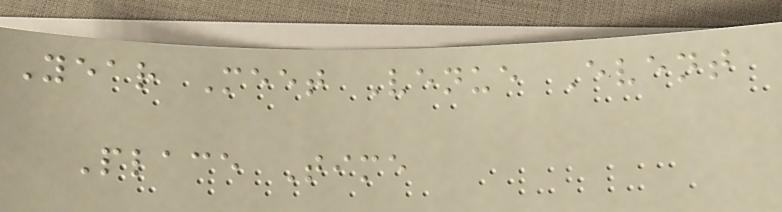Year Meet Venue Event
Place Time
